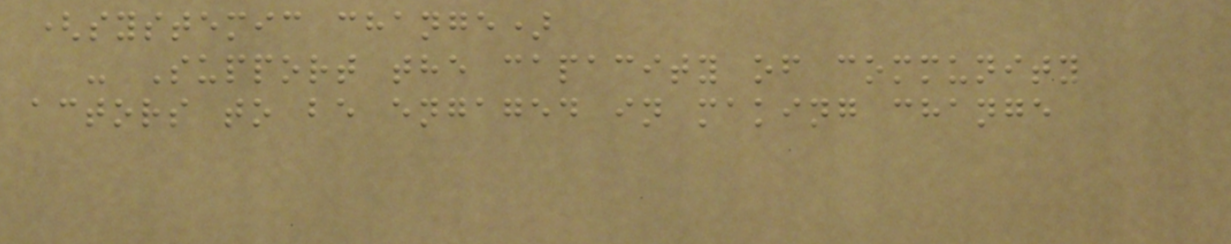(systemic change)
- Support the capacity of community
actors to be engaged in making change
